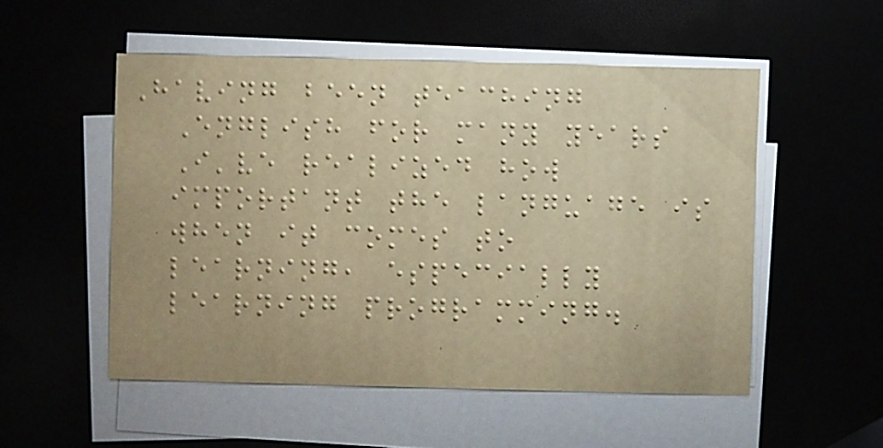Having been teaching
English for many years
I've realized how
important the language is
when it comes to
learning, especially
learning programming.
